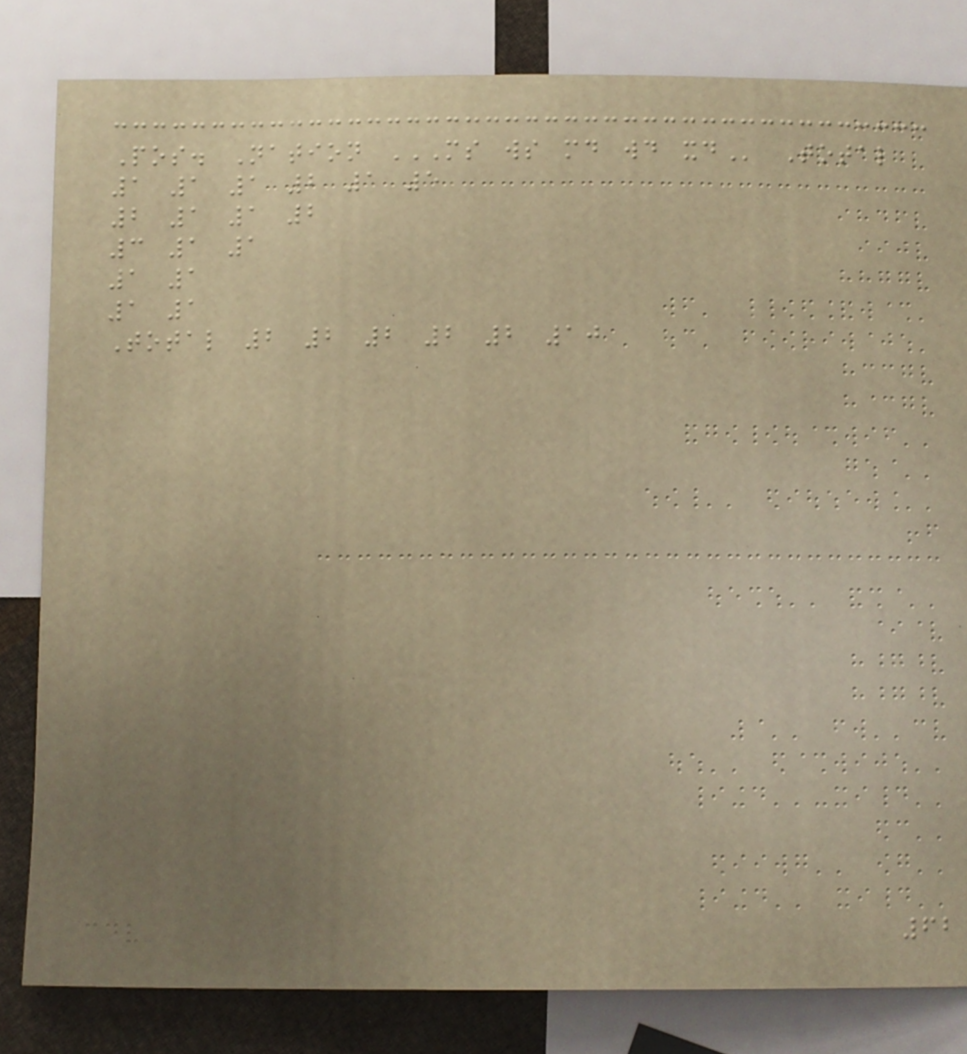Pos. Nation MS WS MD WD XD Total
1 1 1 2 1 5
2 1 1 2
3 1 1
1 1
1 1
Total 2 2 2 2 2 10
62
